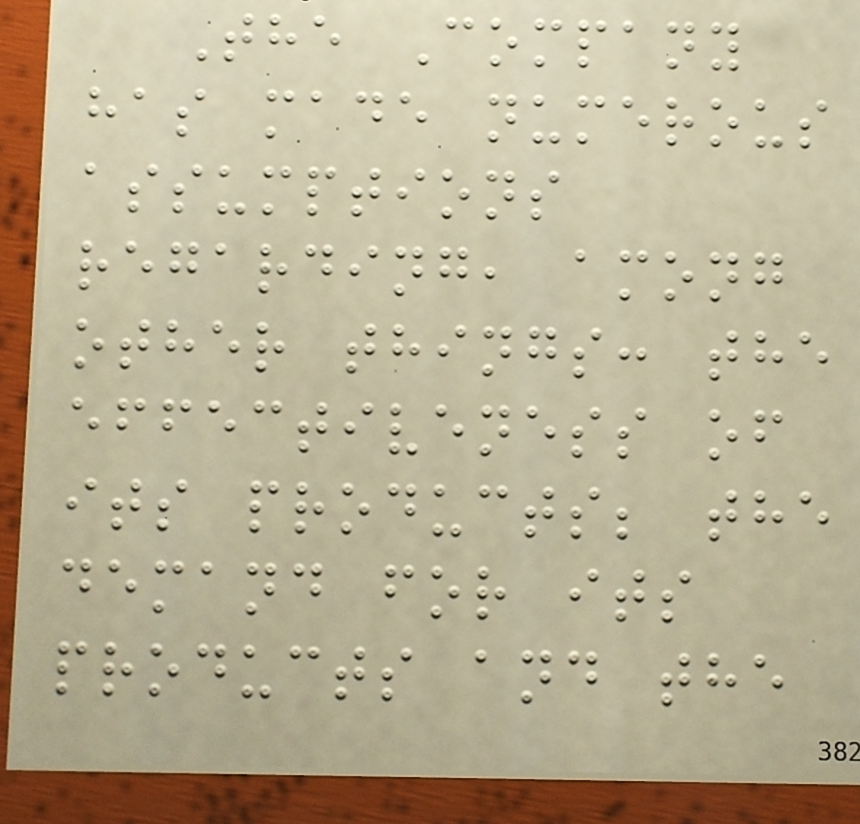The Company
has made numerous
assumptions
regarding, among
other things: the
effectiveness of
its products; the
demand for its
products and the
